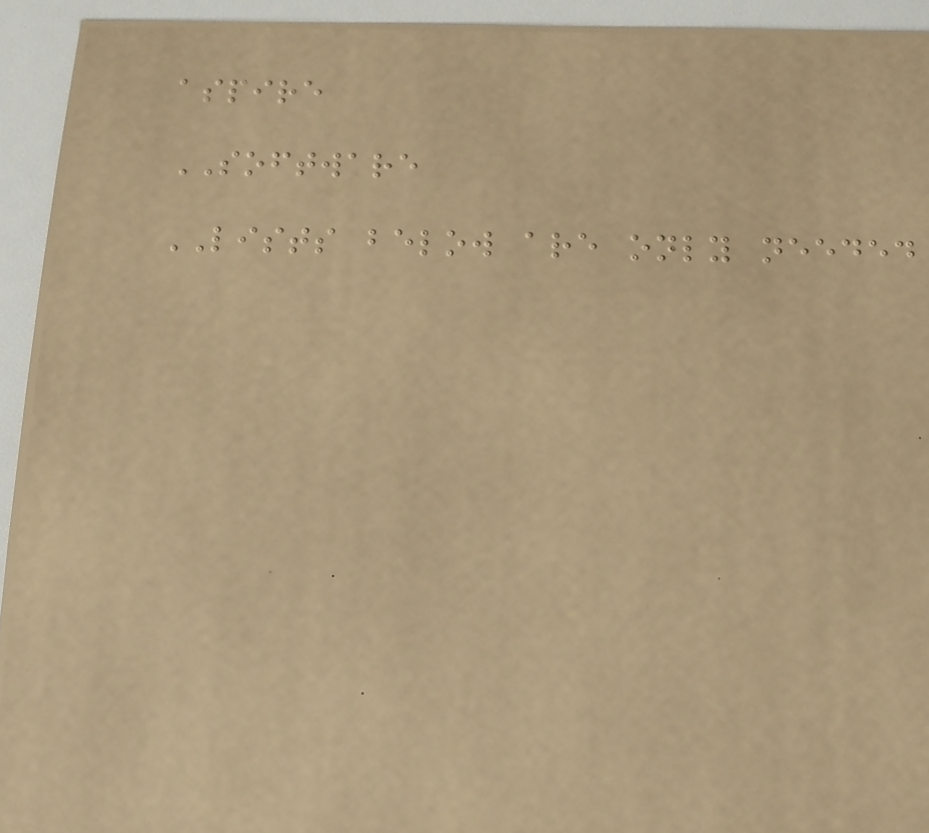aspire
SOFTWARE
LISTS below are only needed
